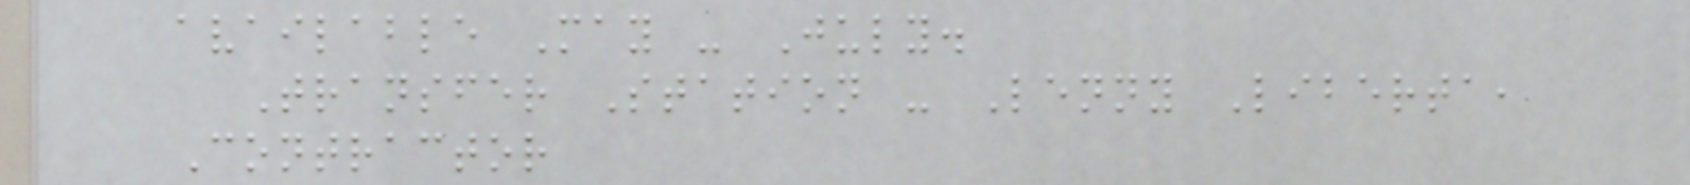available May - July.
Transfer Station - Lenny Liberta,
Contractor
